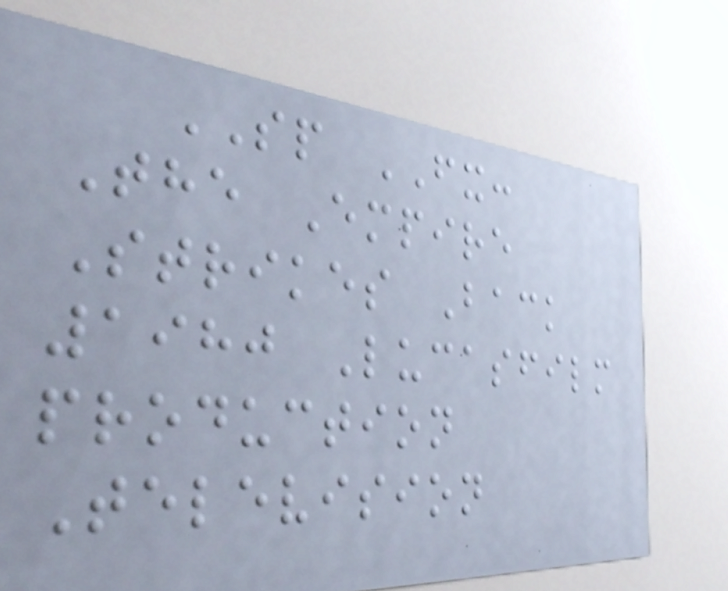SP FX:
The Empire
Strikes Back
1980 Lucasfilm
production
Television
